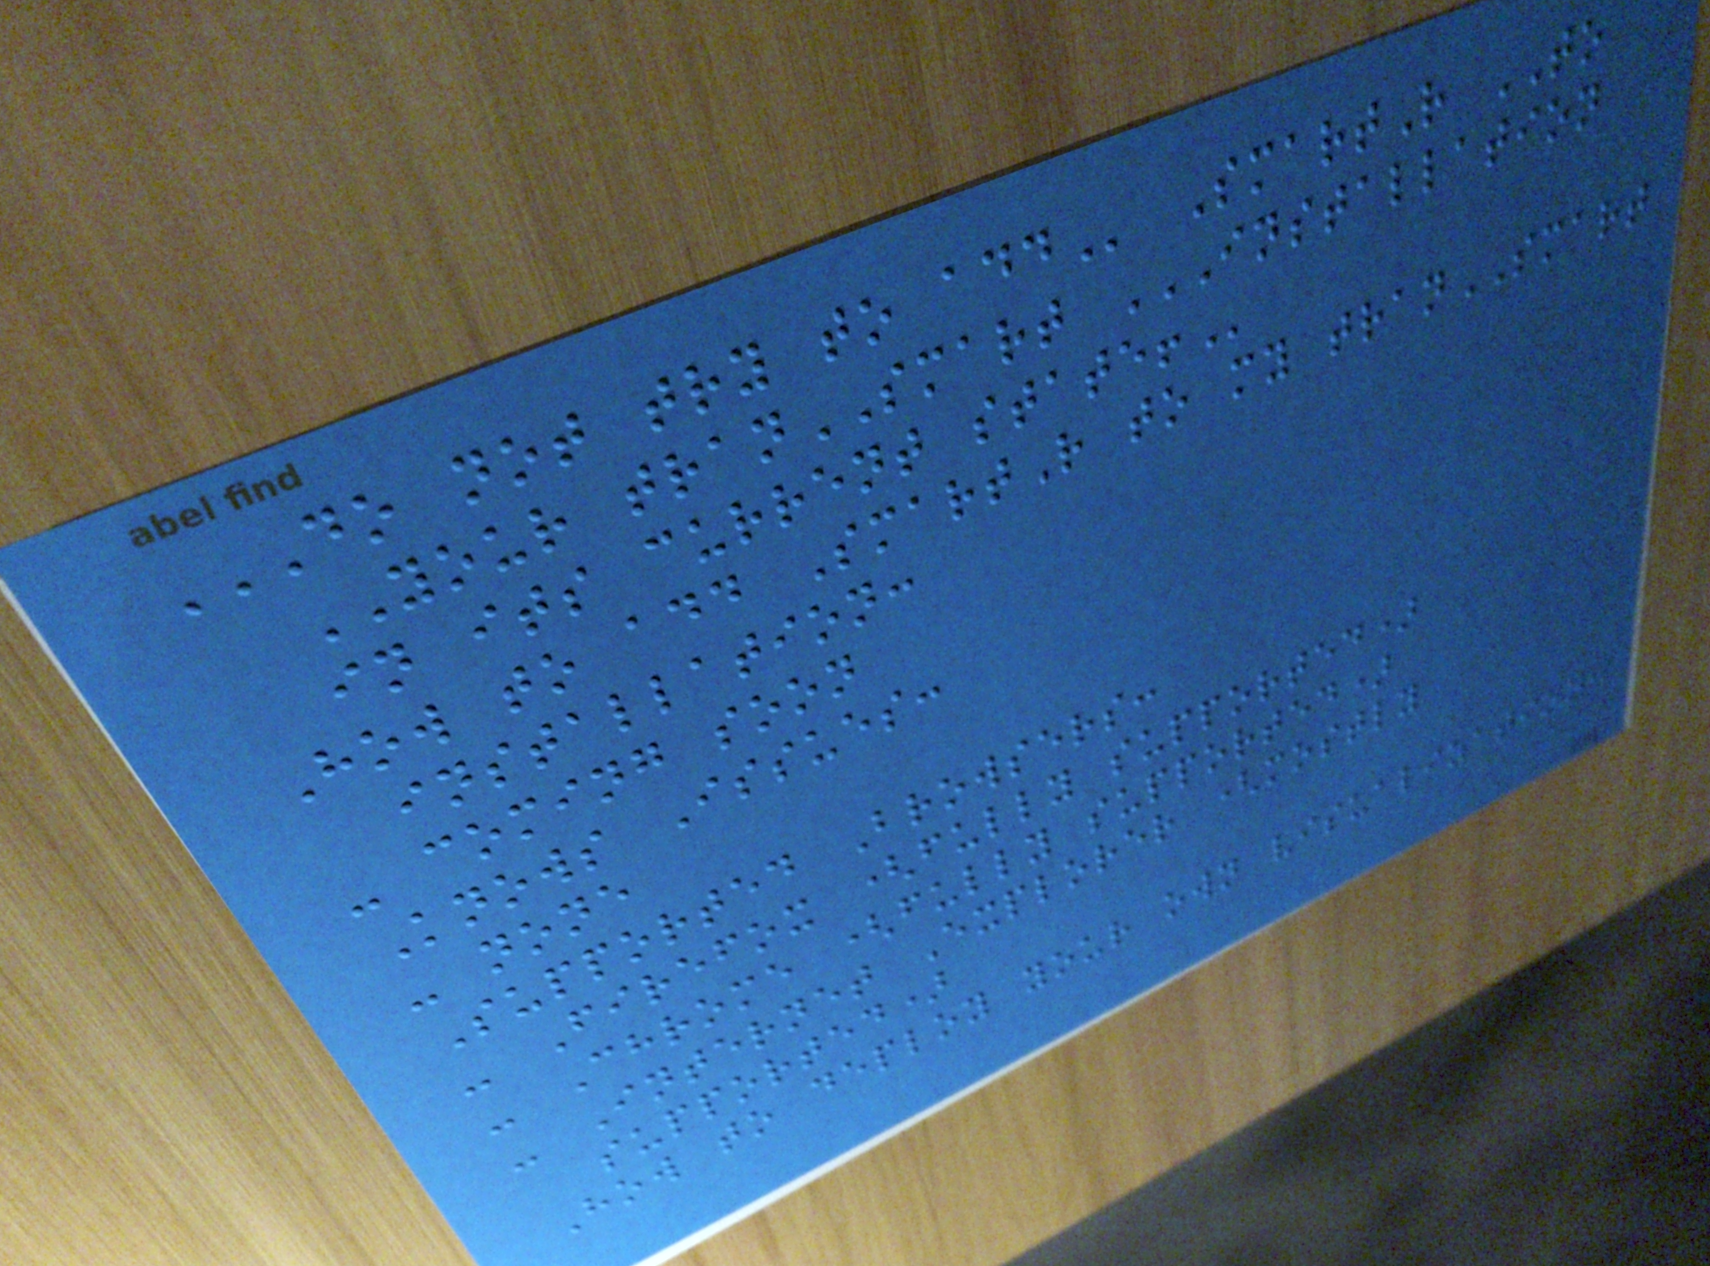DO NOT TRY TO ADD SmartR TO
YOUR tranSMART INSTALLATION
IN ITS CURRENT STATE!
How to add SmartR to my tranSMART
installation:
- coming soon
Knows Issues:
- none
Supported Browsers:
- Firefox (fully supported)
- Chrome (fully supported)
- Internet Explorer (mostly
supported)
How to deploy your own visualization:
